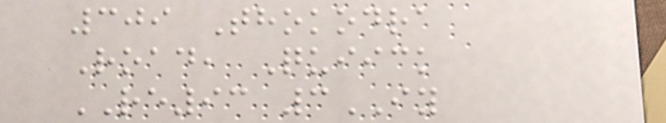309 Thokodra
Road, Quiick
RE93 3IY
